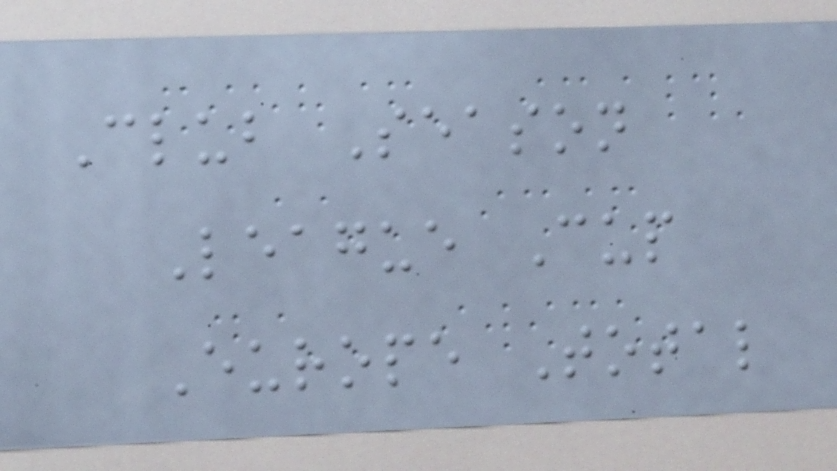Club Season
League Cup
Europe Total
